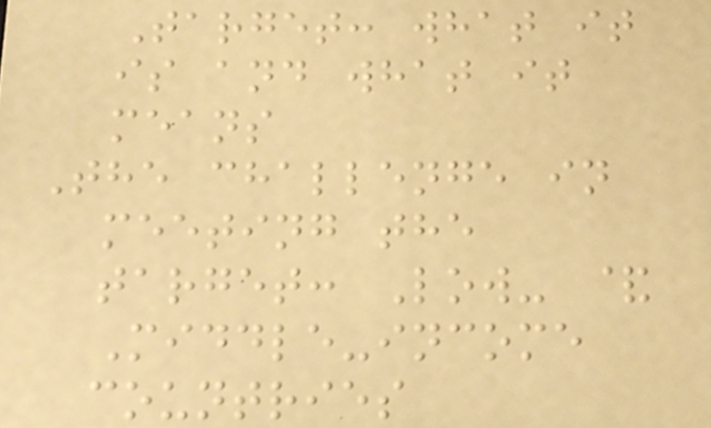Target: what it
is and what it
means
The challenge in
meeting the
target: Low- &
Middle-income
countries
